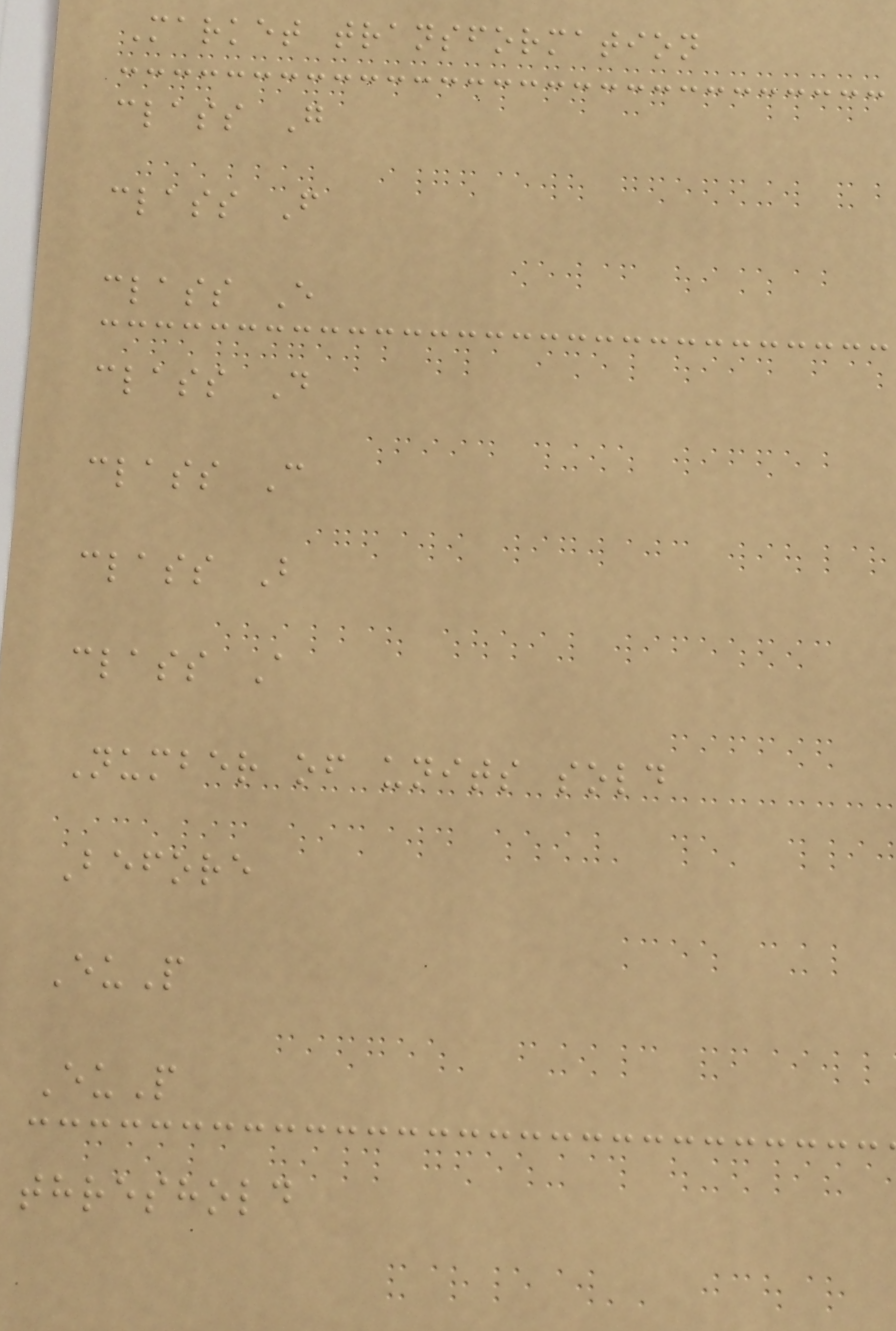Market transformation
class G
class F
class E
class D
class C
class B
class A
Number of units sold
Before
EuP
EuP
threshold
